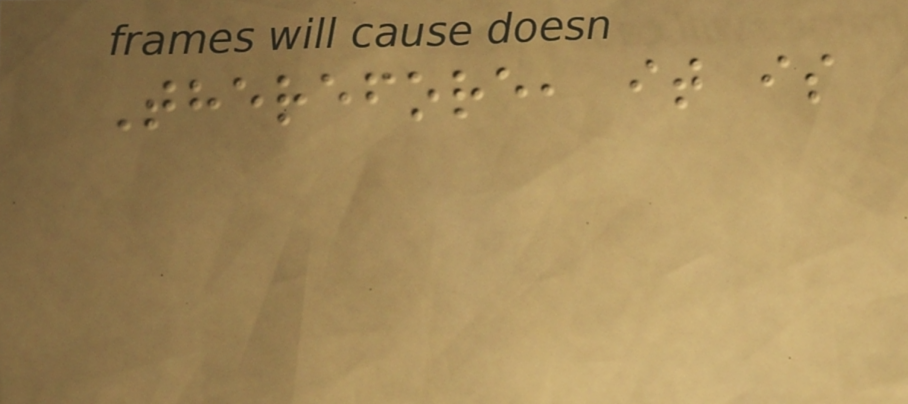Therefore, it is
